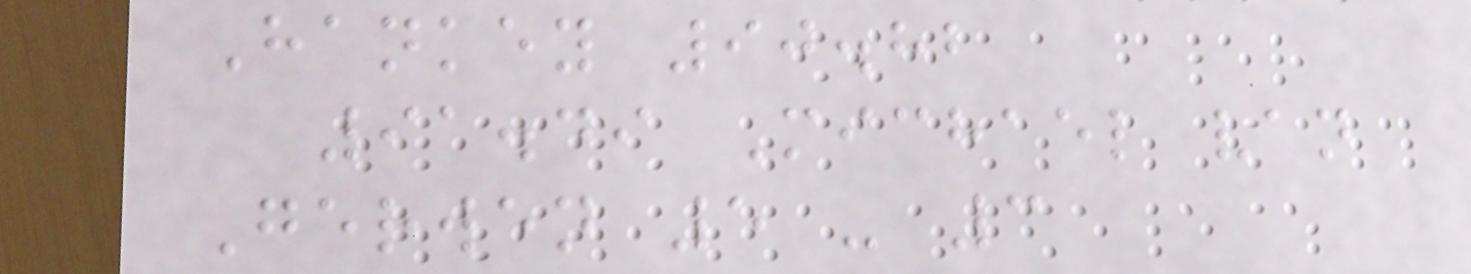Hankey 90.82
91.49 Michael van
Gerwen 5 - 3
